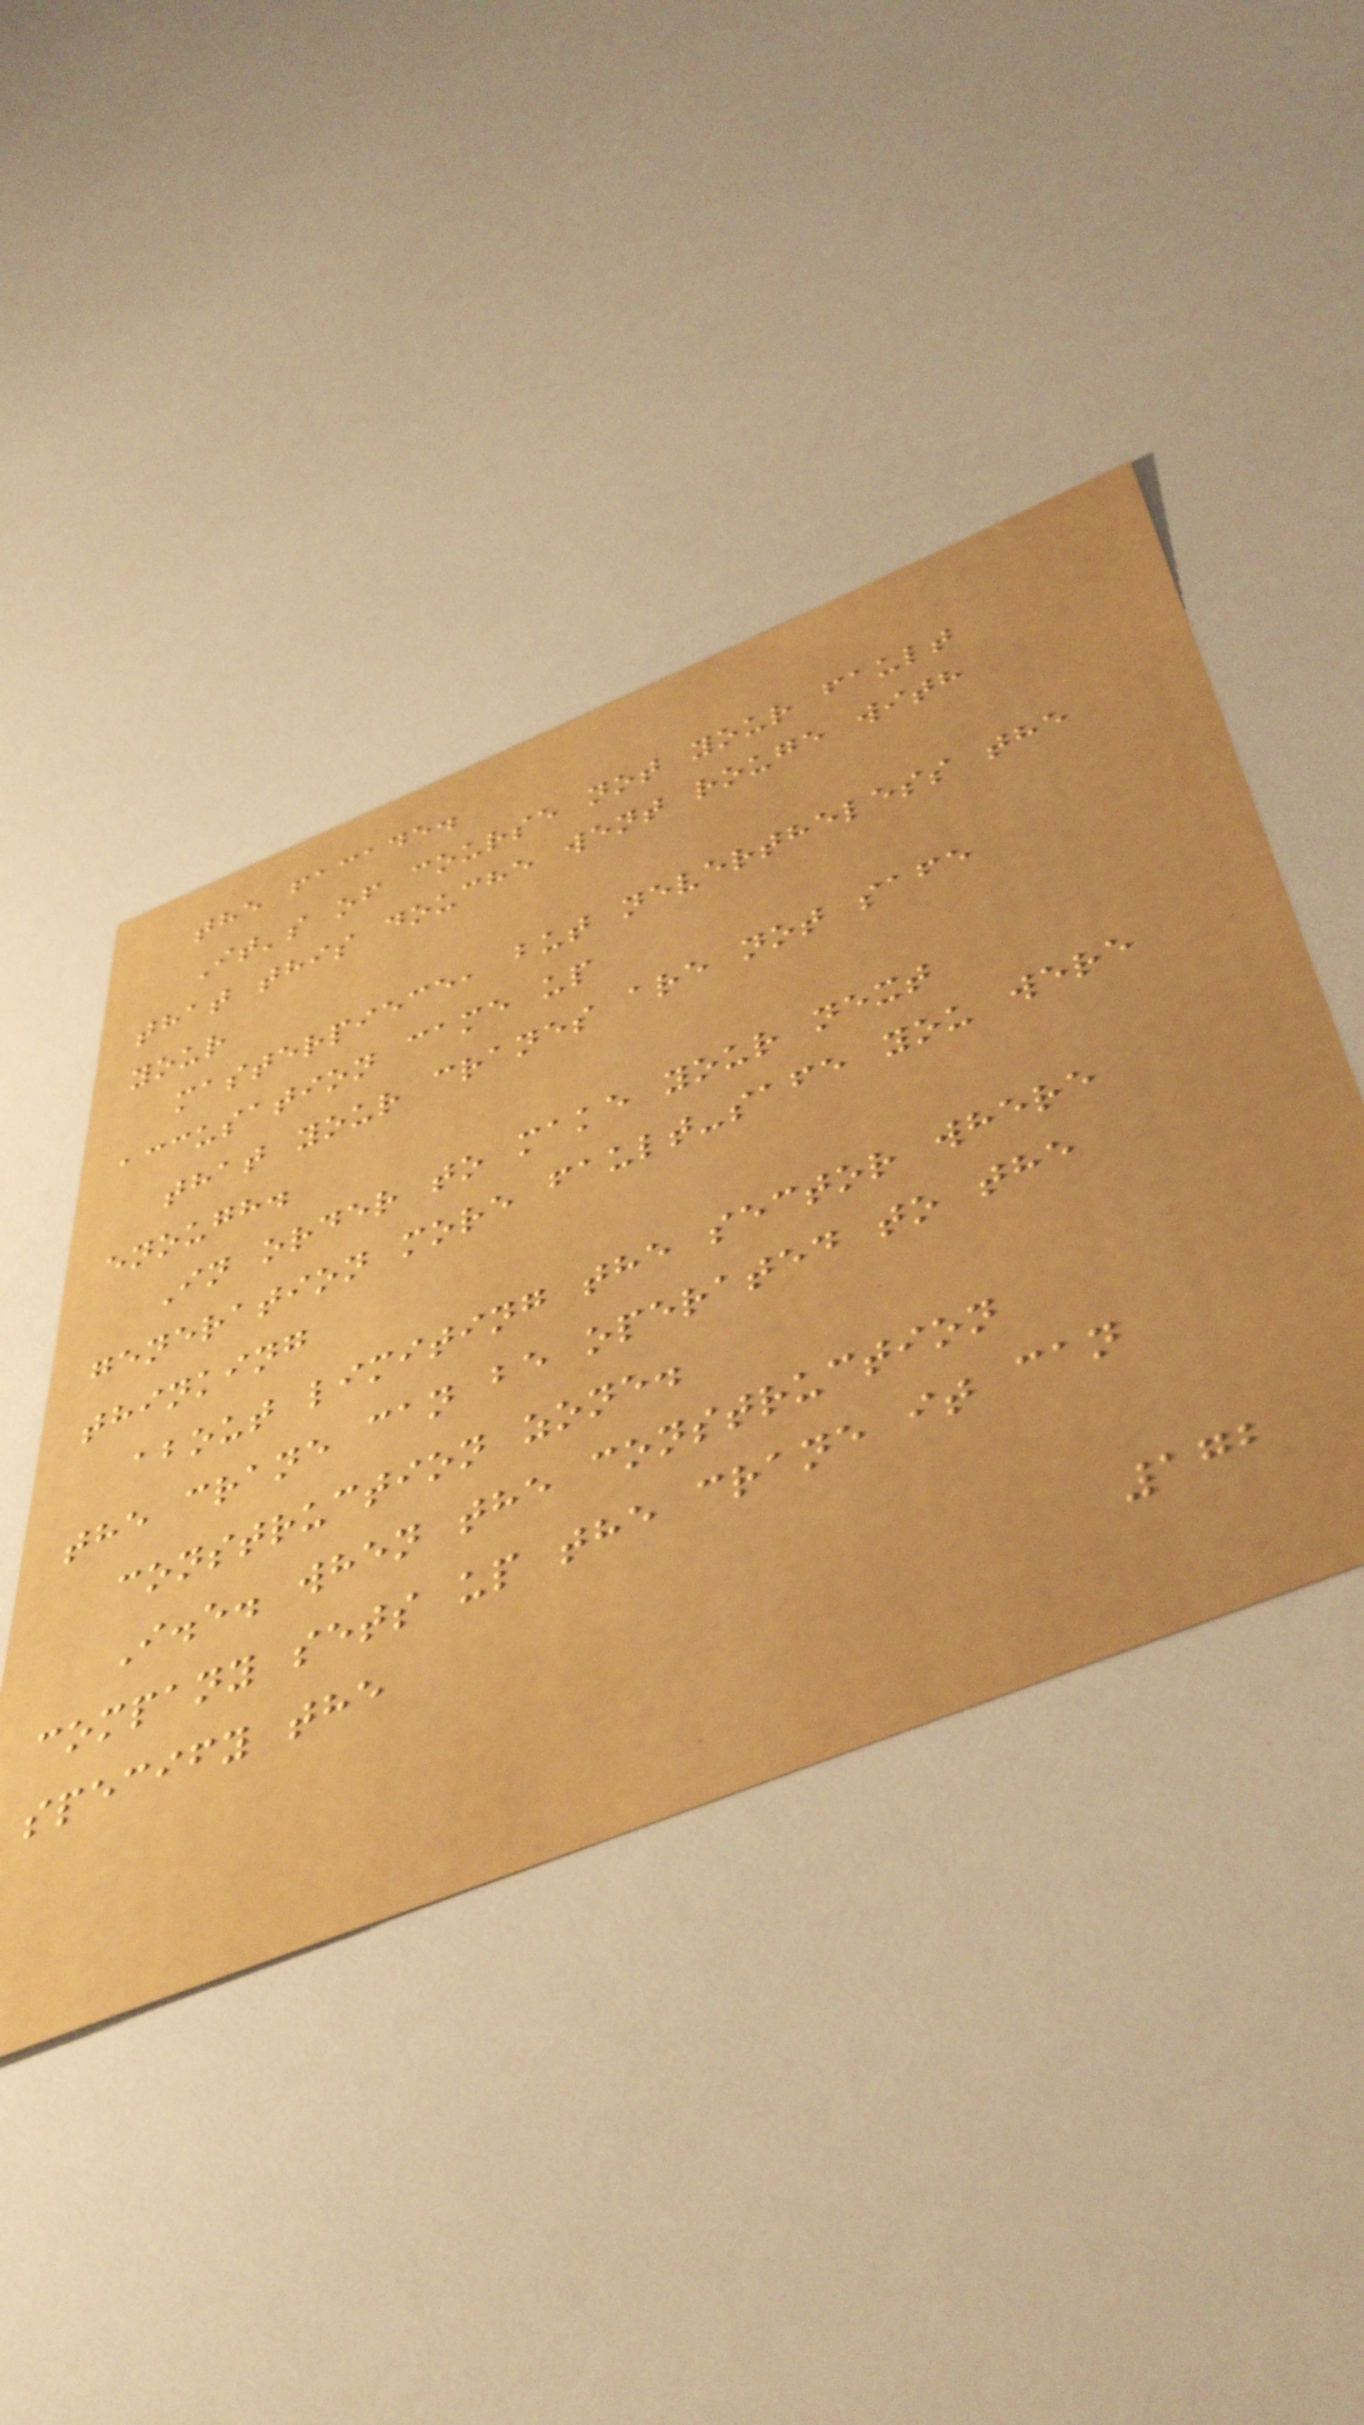the facade.
It's of course not your fault
that this douche went rouge with
your
masterpiece, but nevertheless the
accusation came up
that your cranes are not safe
enough.
In order to make your next
generation more fault-safe you were
thinking
about limiting the sector where
the crane can be operated to the
construction zone.
I.e. when the construction
company sets up the crane it can
specify the
172
